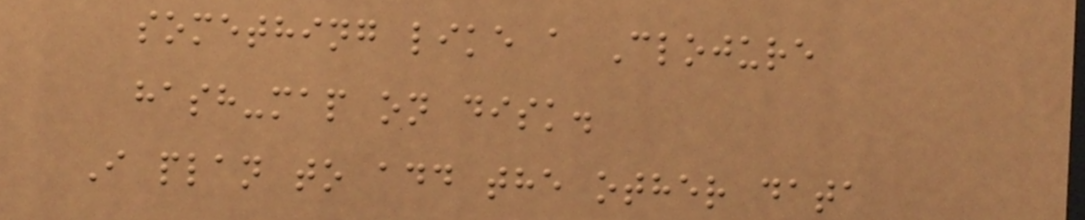something like a Clojure
hash-map on disk.
I plan to add the other data
